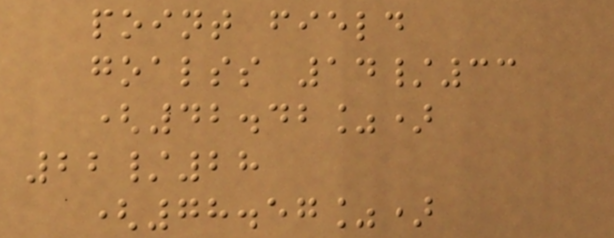point field
goalss 14/33
(42.42%)
22/28
(78.57%)
